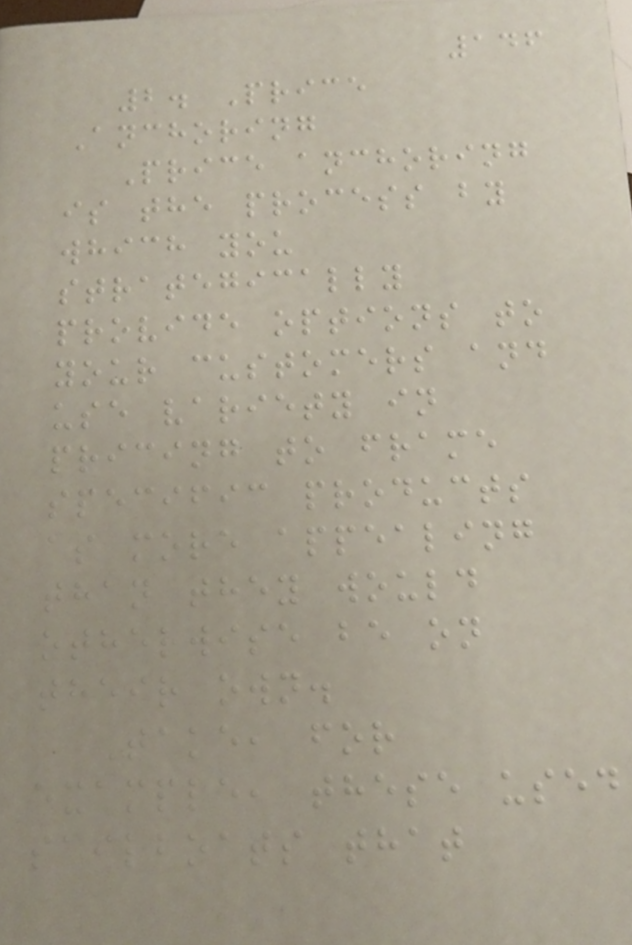146
2. Price
Anchoring
Price anchoring
is the process by
which you
strategically
provide options to
your customers and
use variety in
pricing to frame
specific products
as more appealing
than they would
otherwise be on
their own.
Take, for
example, these used
sailboats that
